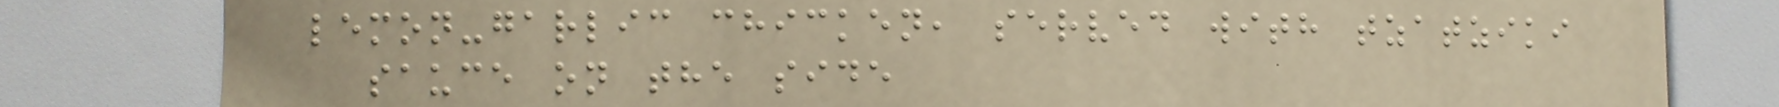lemon-garlic chicken, served with tzatziki
sauce on the side
